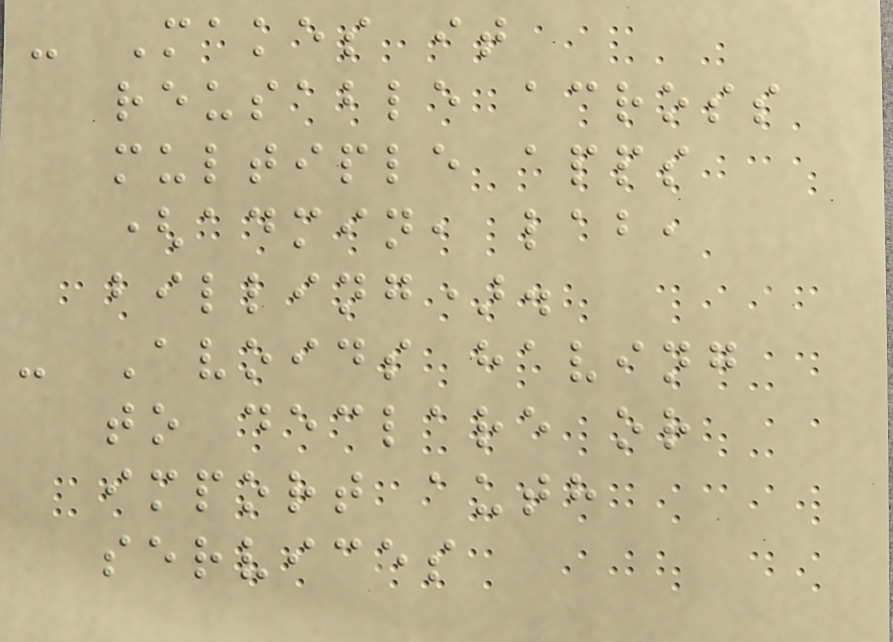- Makes it
reusable across
multiple apps
(admin, lab,
billing).
- Avoids having
to declare or
import auth
services
